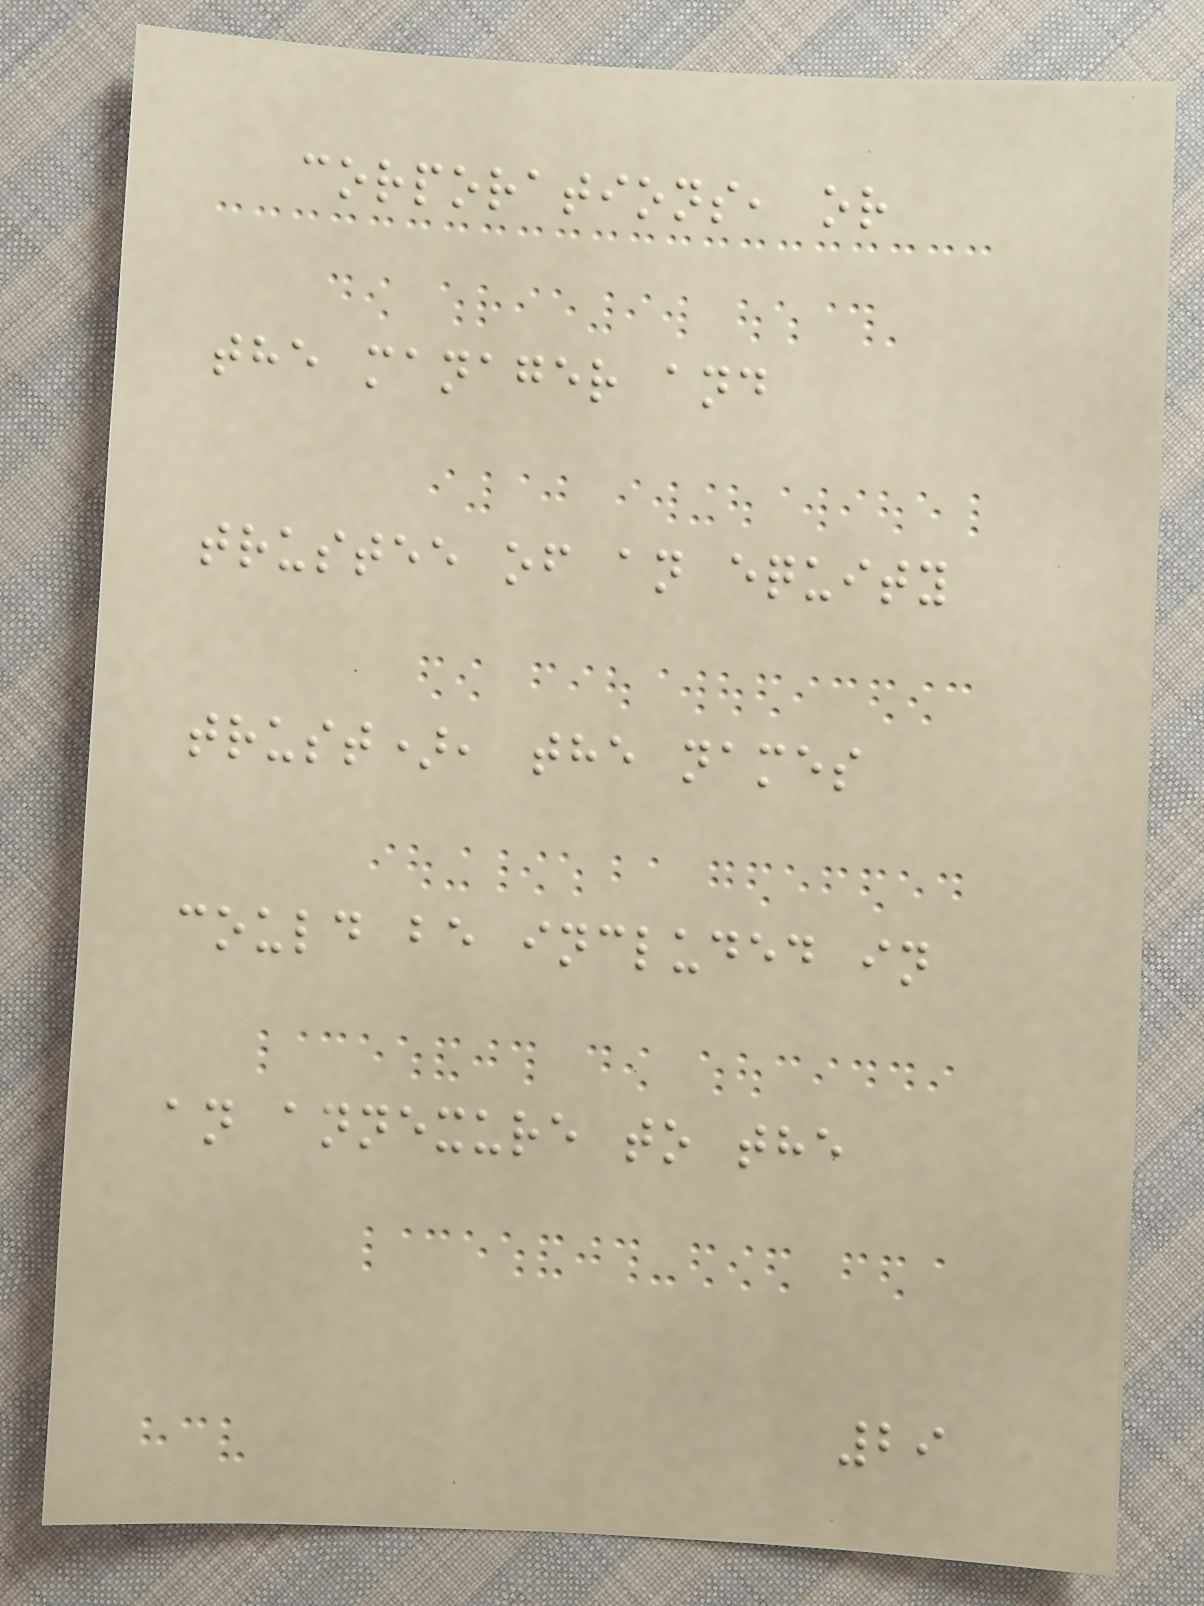corporations, or
the manager and
trustee of an equity
trust), the names
could be included in
an annexure to the
29
